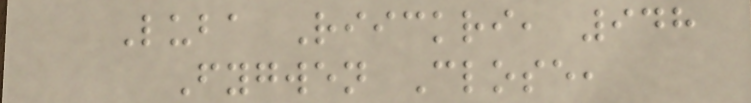Luba Riickri, 948
Fygwen Close,
